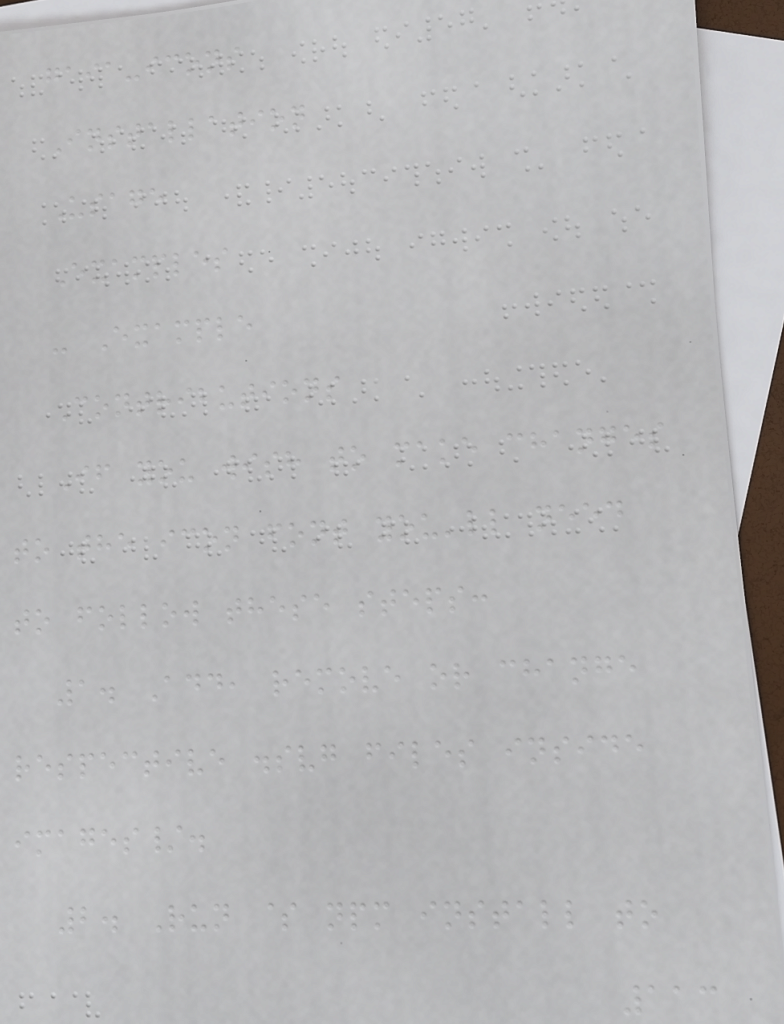gaia-icons
Installation
Usage
Examples
- Example
Contributions
If you wish to make changes
to the icon font you'll need
to follow these steps:
1. Add, remove or change
respective .svg files inside
images/.
2. Run $ npm install to
113
